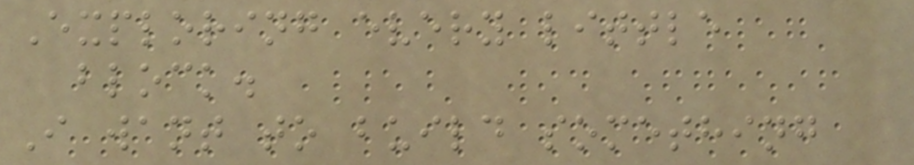Exploring every little
block.
I want to build something
